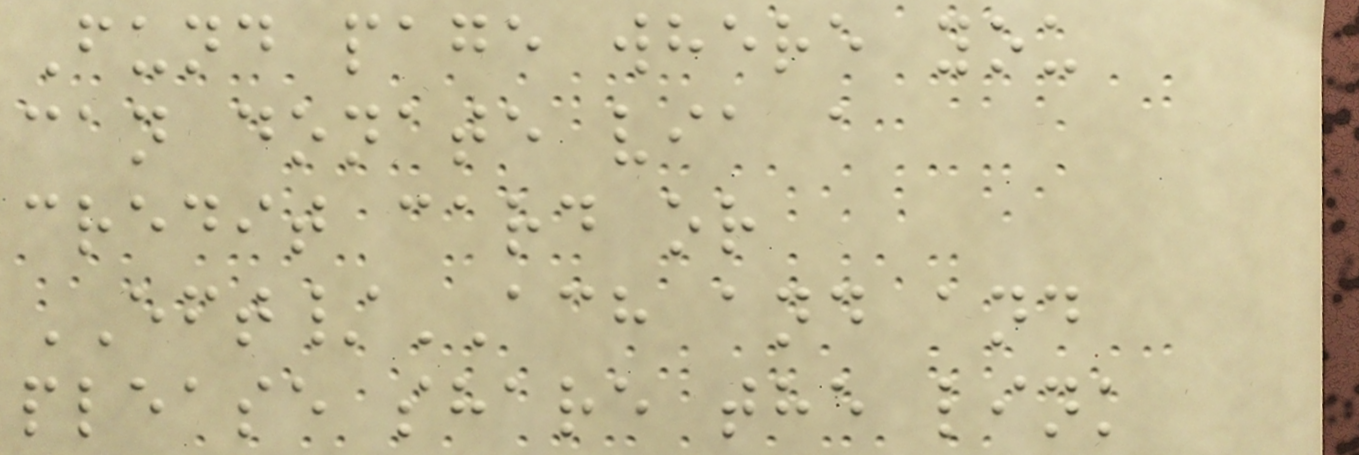Fund page where you
can donate via a
credit card or
EFT/ACH and and
please share the link
